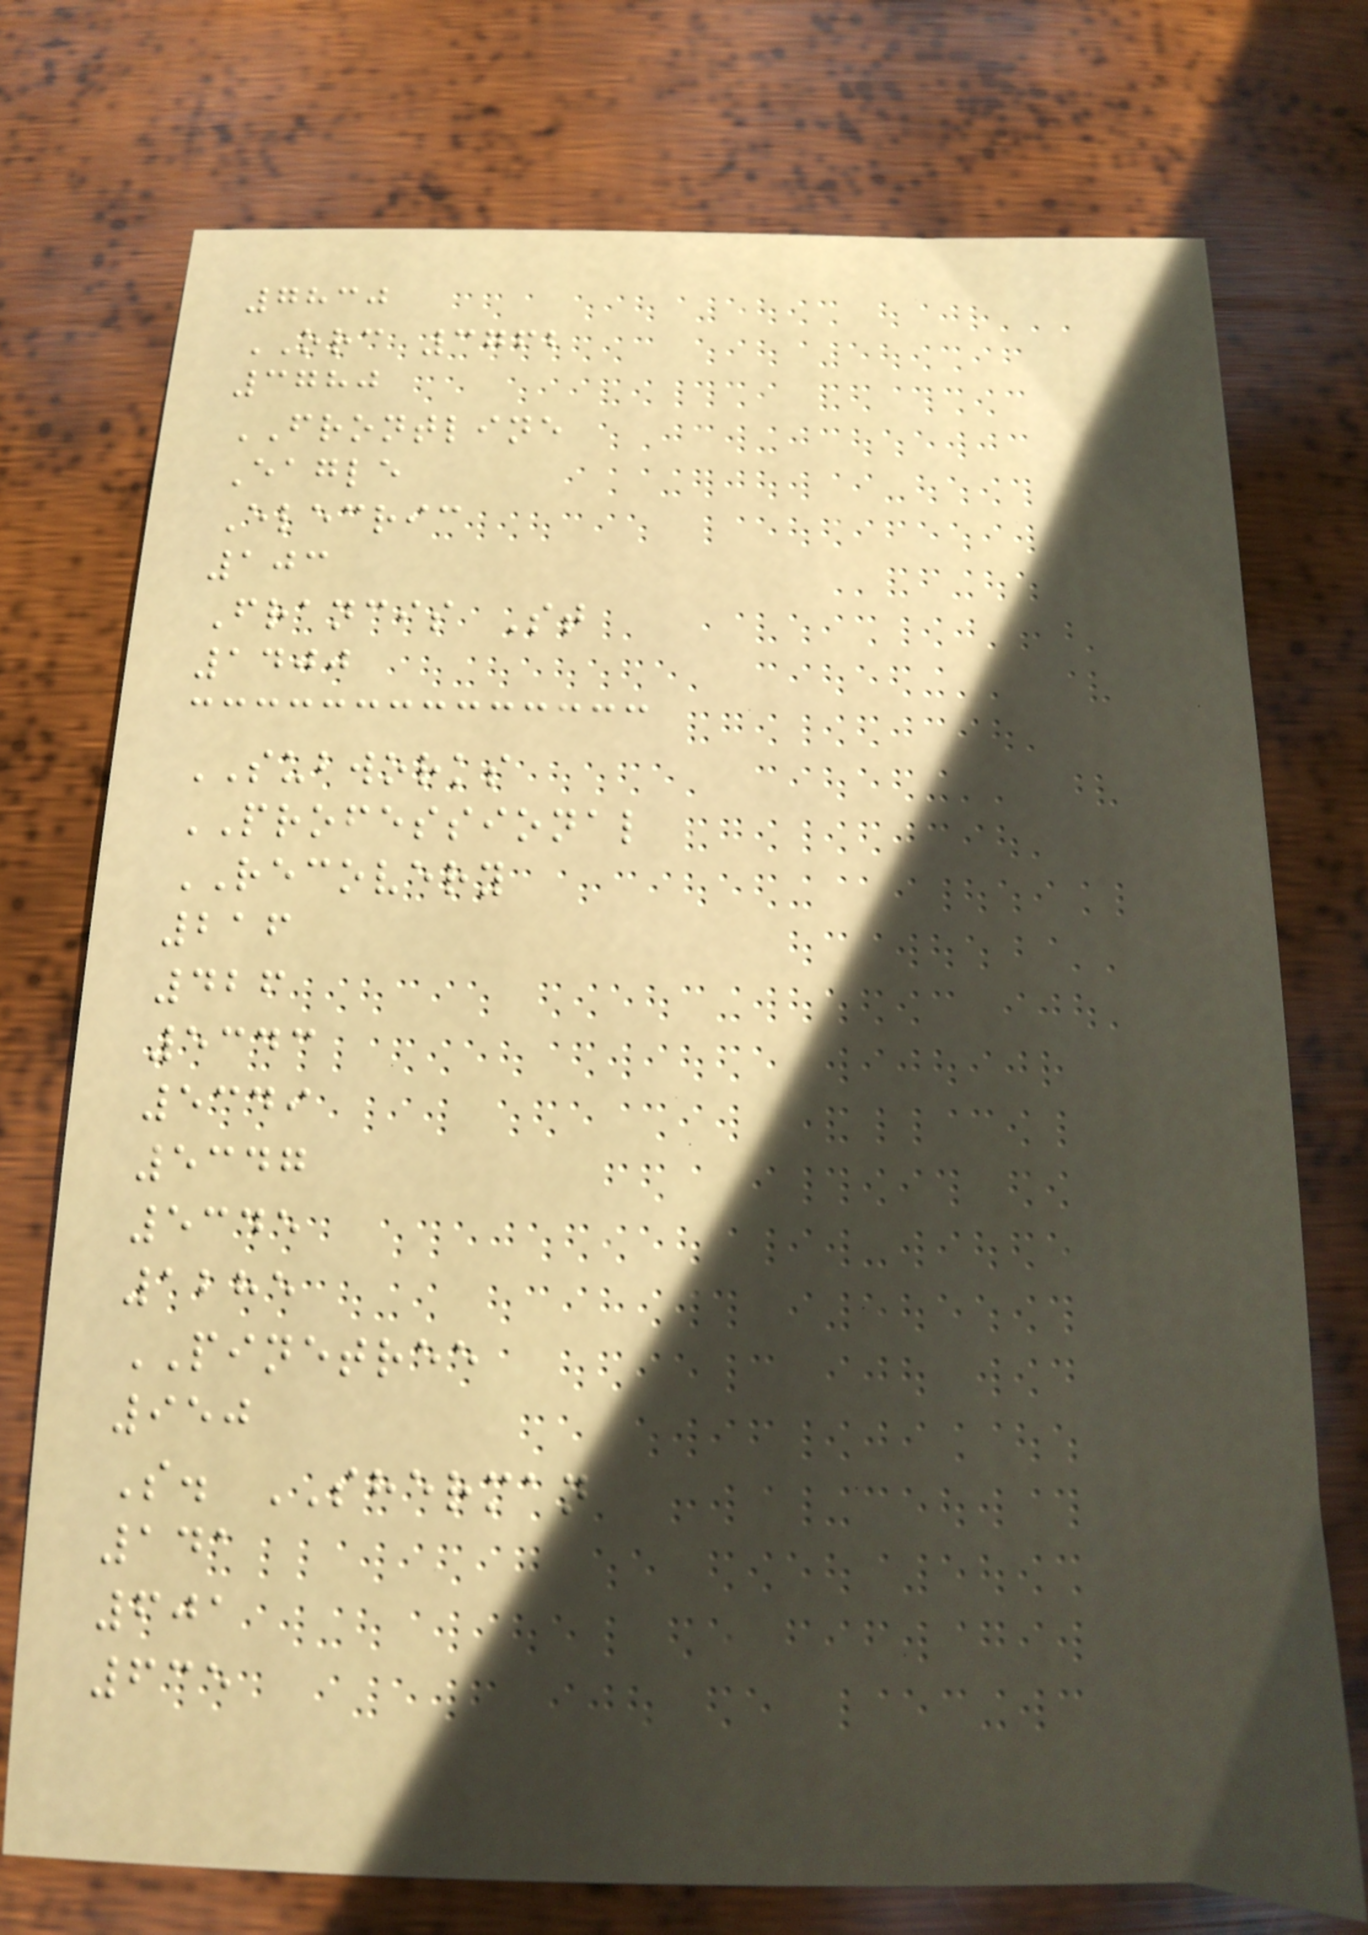7830
ORC 3762
3780
FRONTLINE
Eagle
Elecric
103
Francis St
1400
SUBWORKS
PROFESSIONAL
RECOVERY
216
426
5343
5349
5347
5345
1285
PINETREE
950
S. SHERMAN
141
601
635
